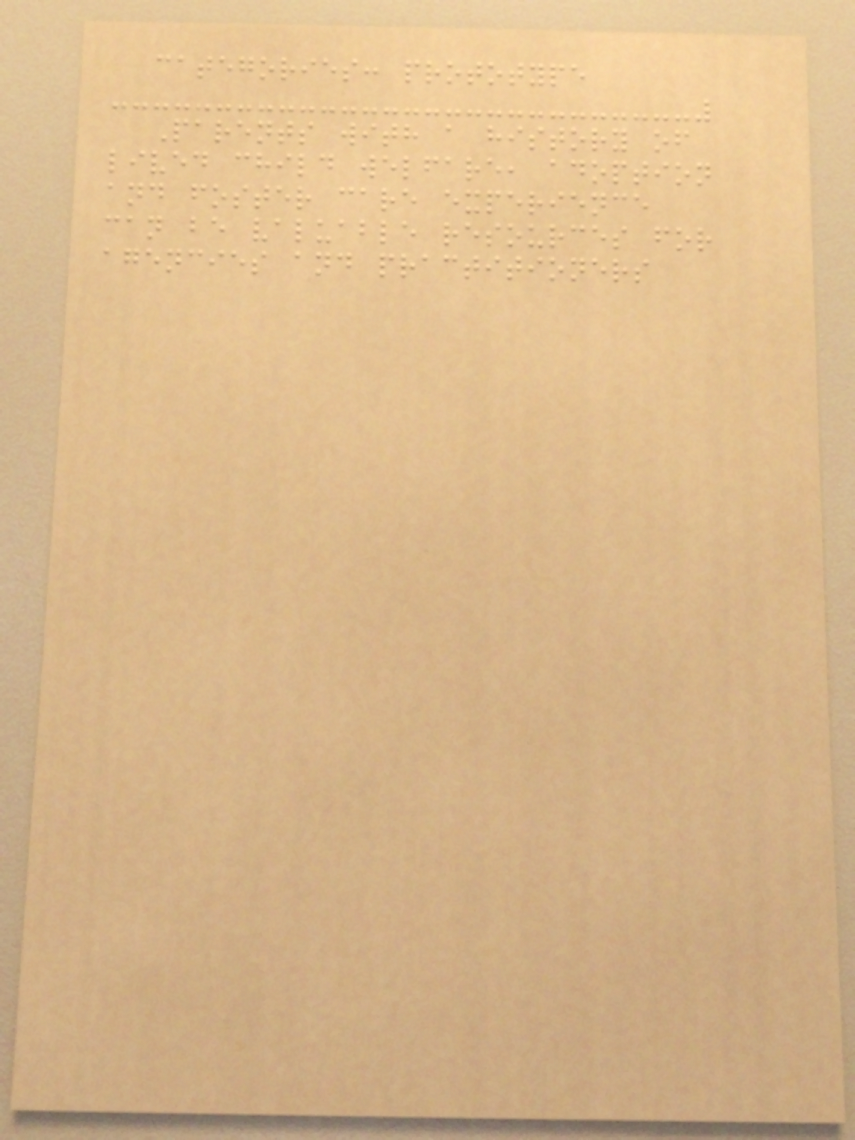categories: prototype
Parents with a history of
lived child welfare, adoption
and foster care experience
can be valuable resources for
agencies and practitioners
